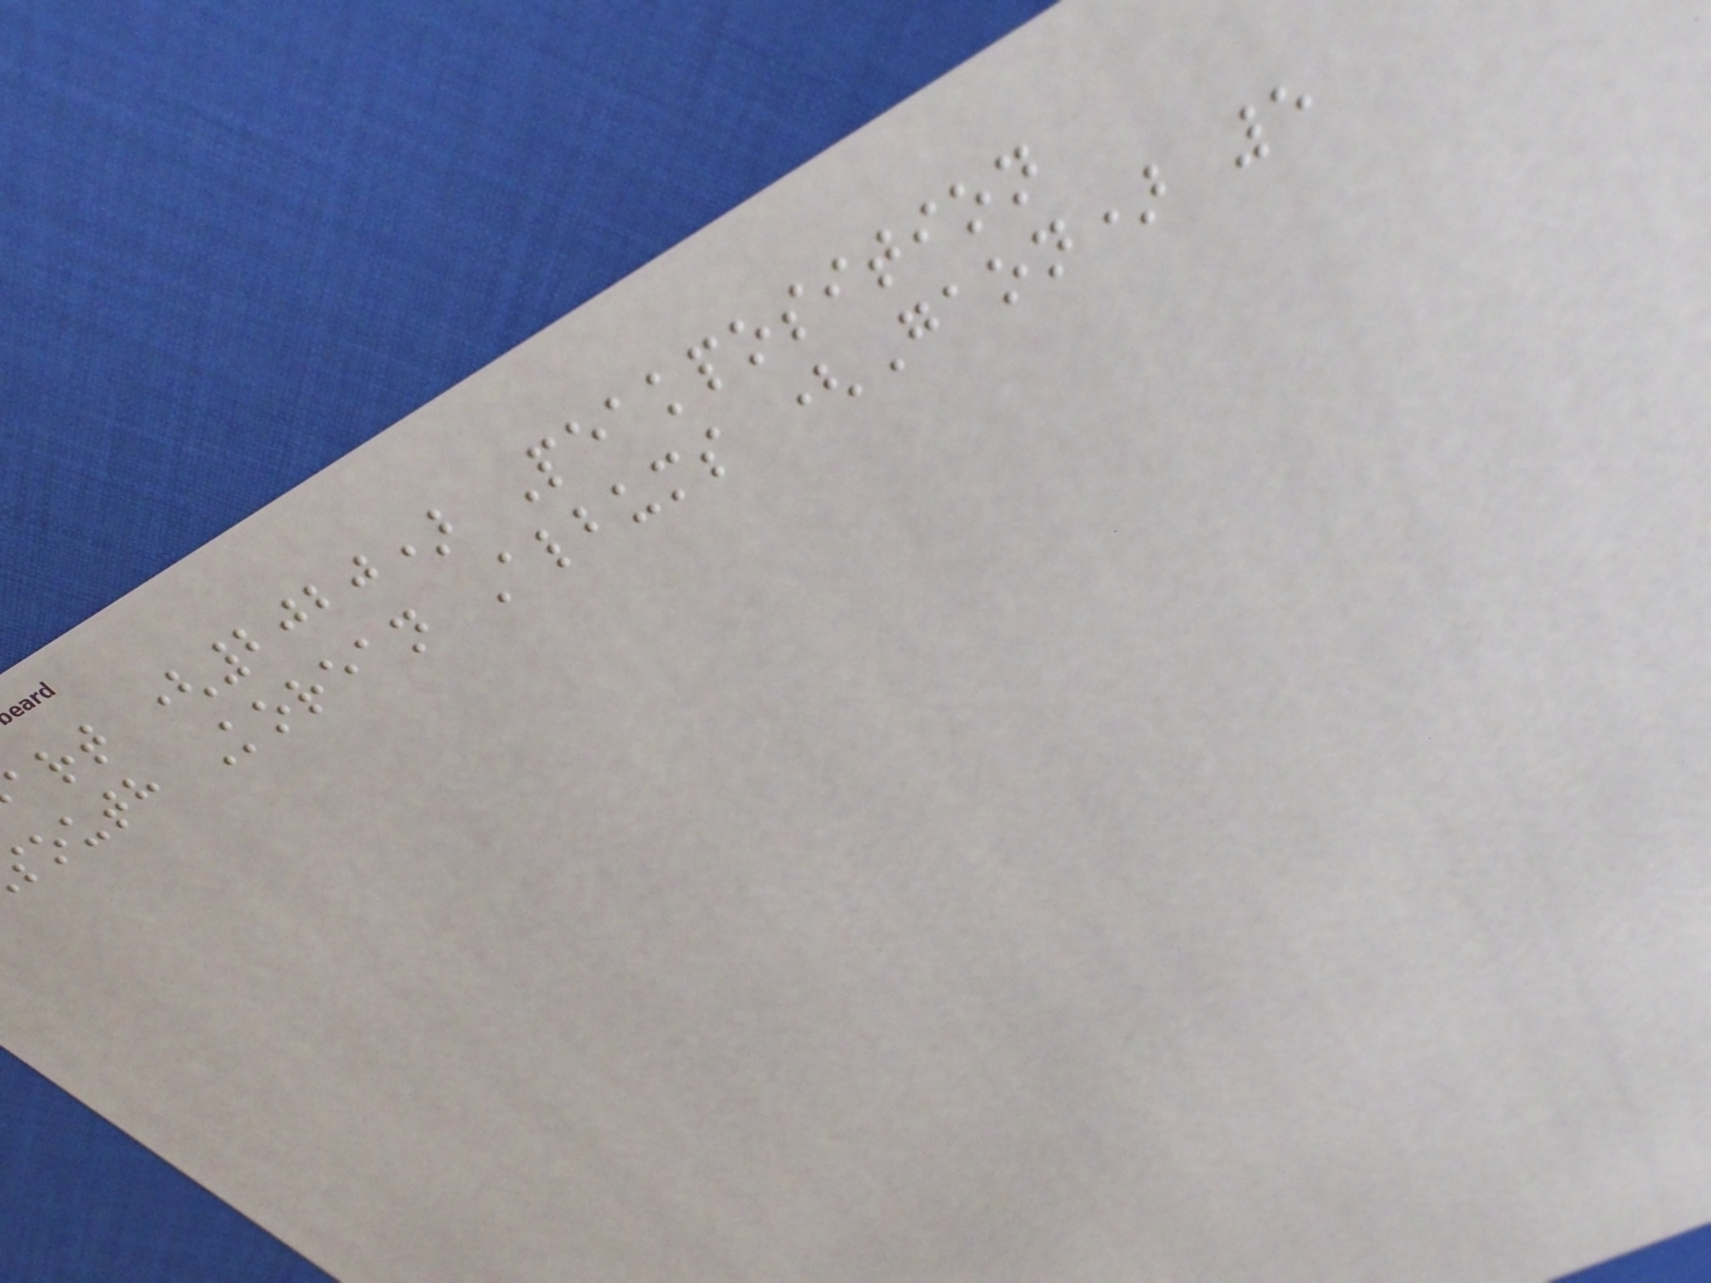art (2020) Peakposition
outh Korean Albums (Gaon) 5
